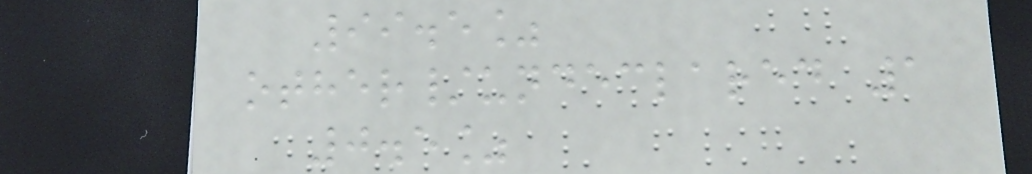99.5%
other/undeclared 1
0.5%
